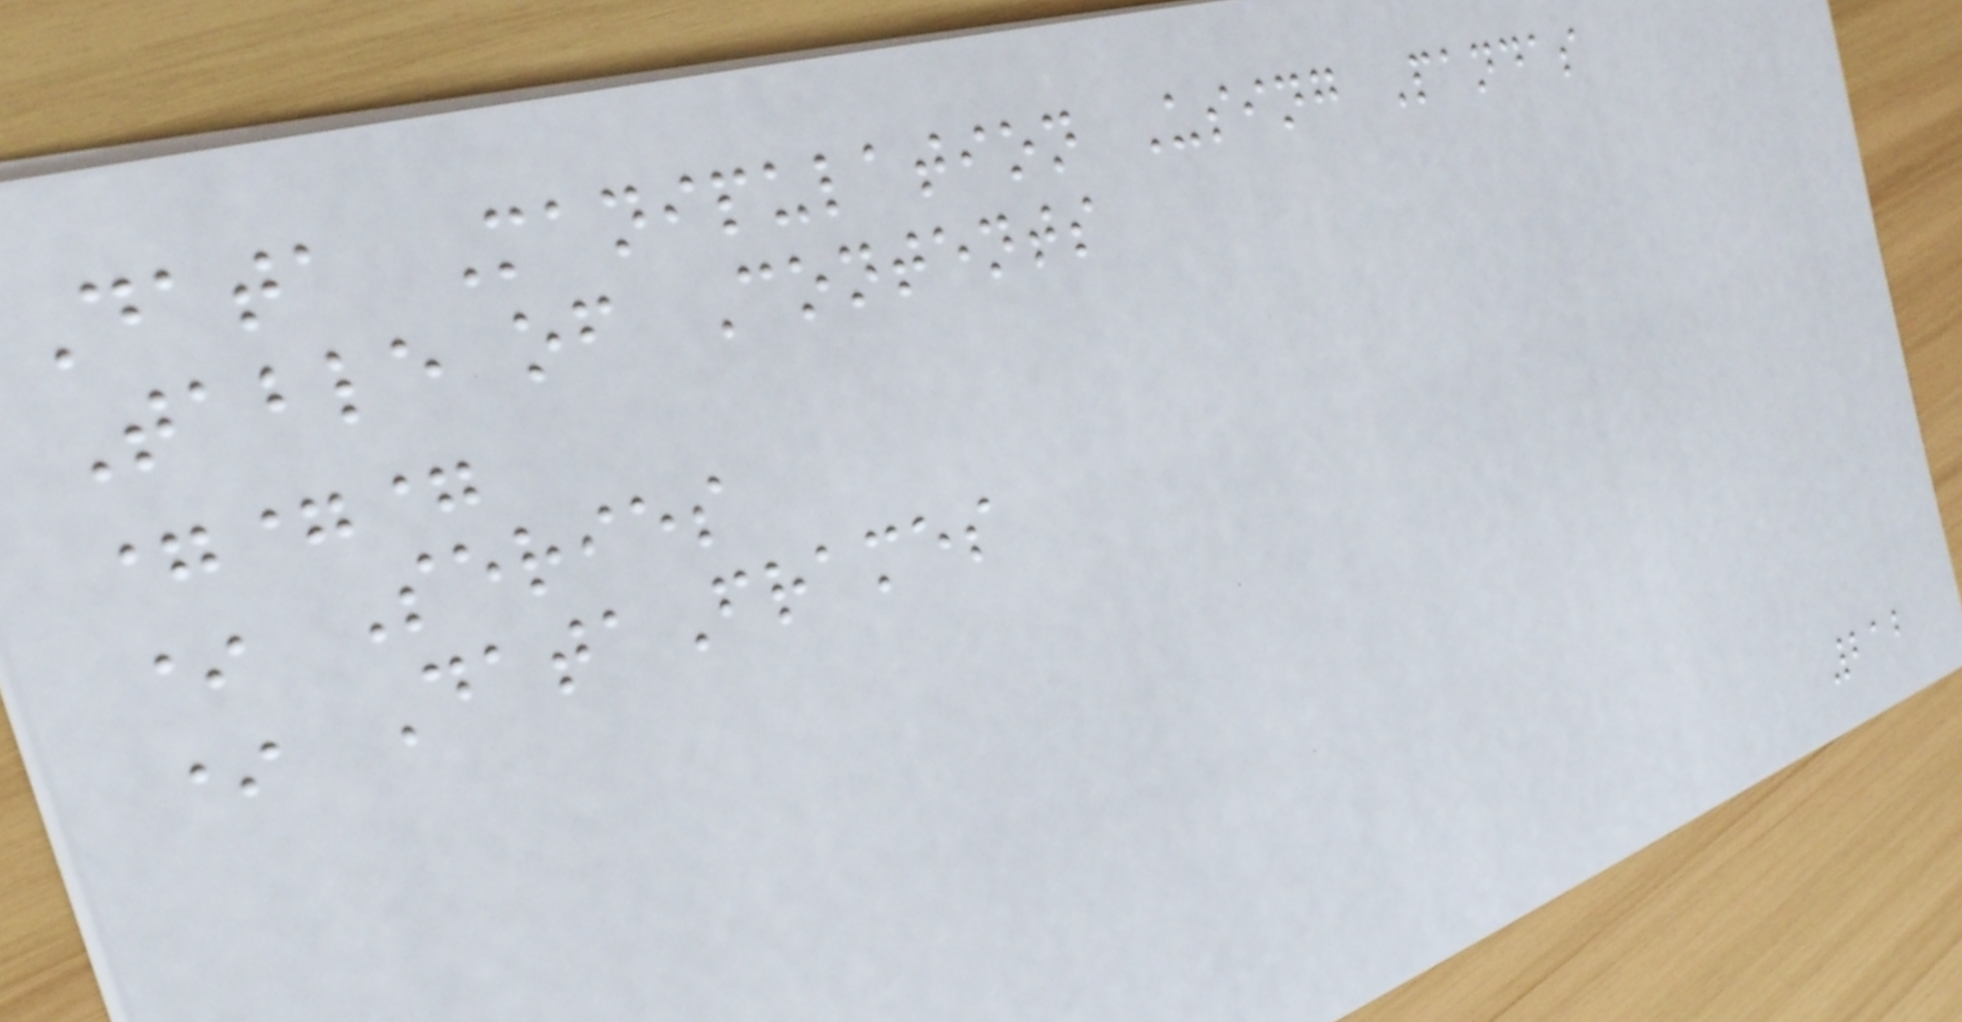Data Manipulation Using Pandas
Table of Contents
===
* Series
* DataFrames
212
